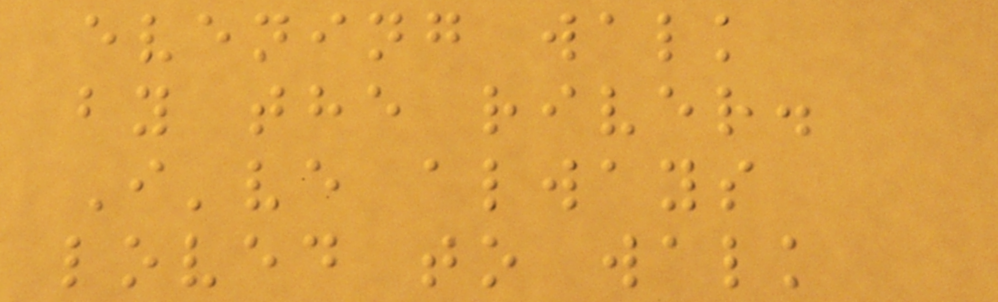evening walk
by the river.
I've always
loved to walk
